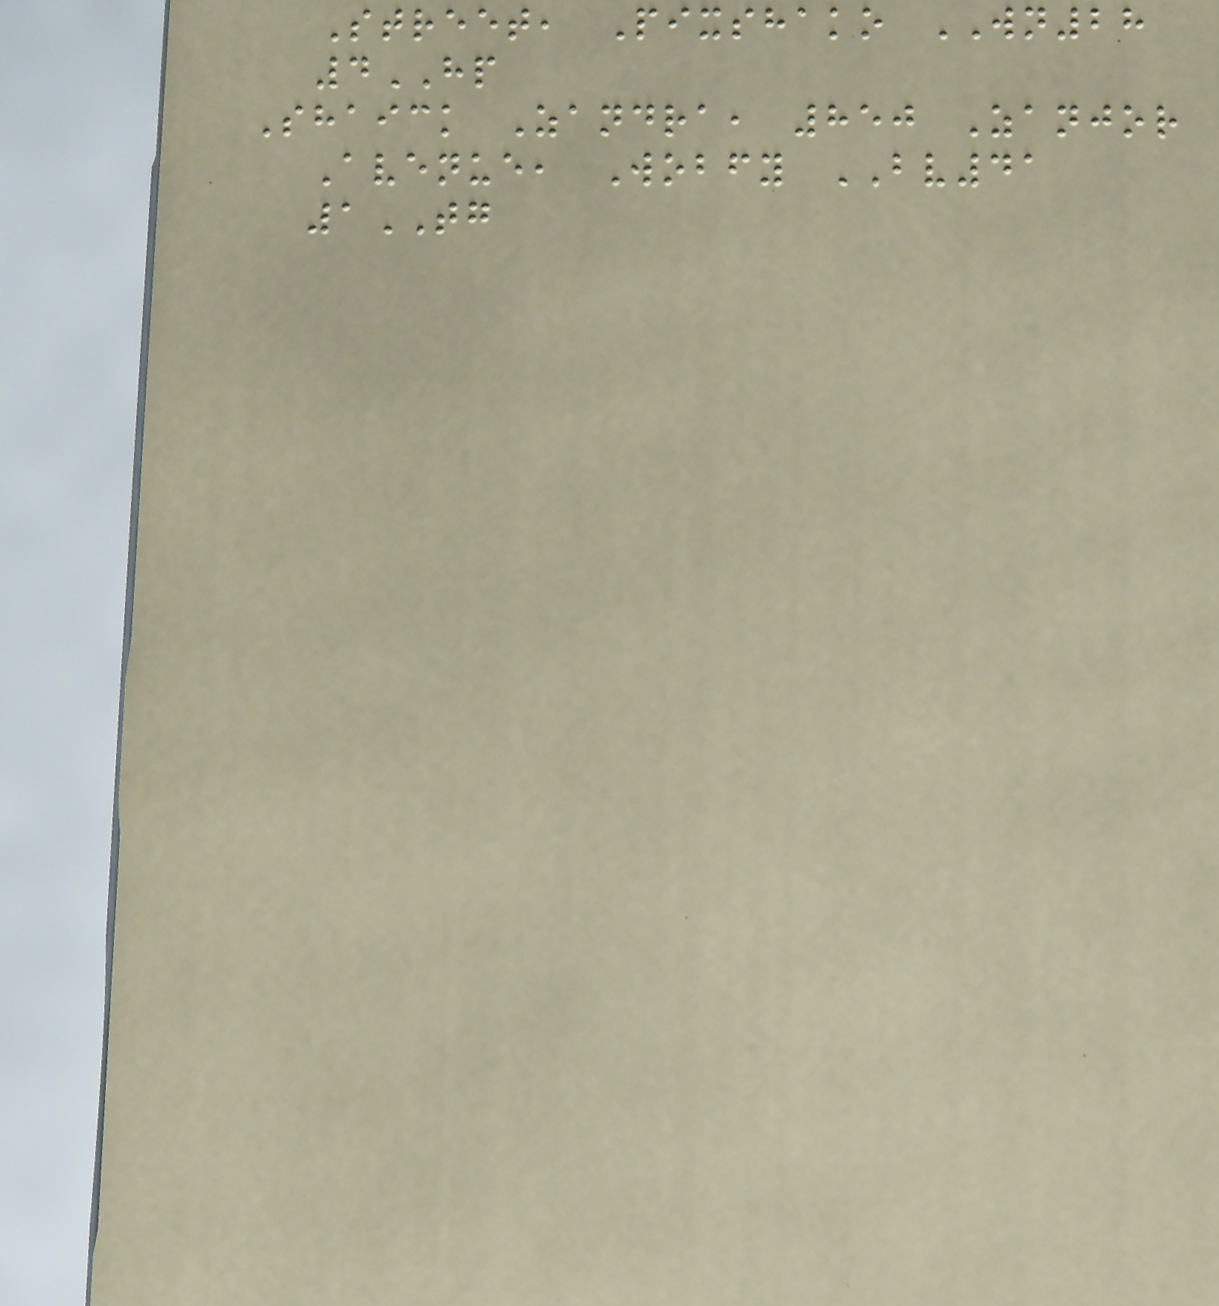Street, Pixshako WN28
4HP
Shaick Zandra, 850 Zanjor
Avenue, Wobfy BV41
1TG
